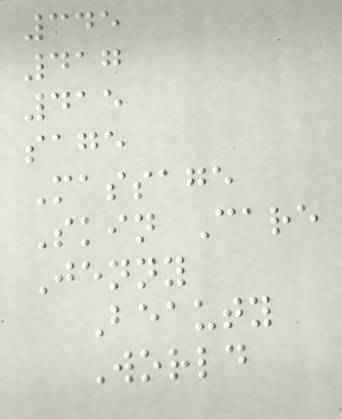345
417
415
sage
Massage
Skin Care
Jenny
Beauty
World
